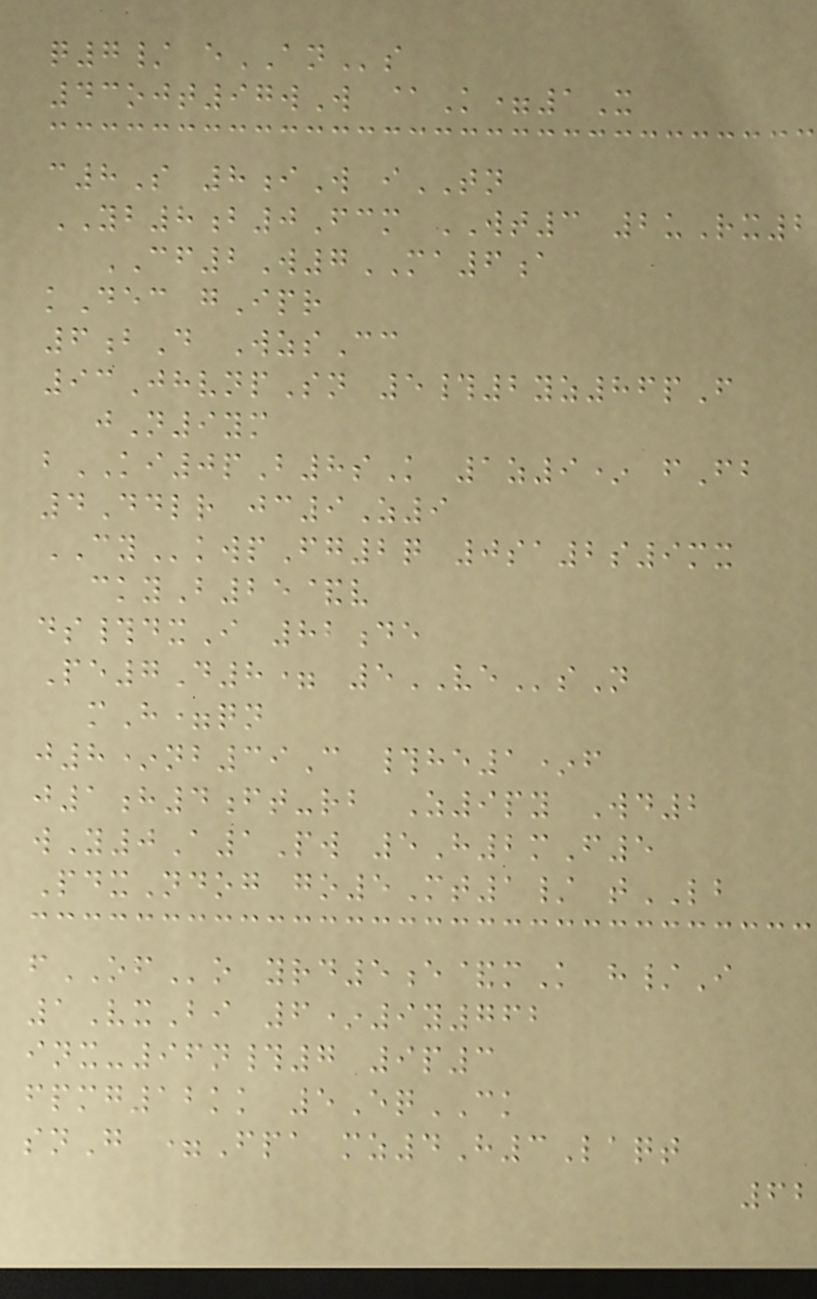q7/ eANs
43ojt97wW @K=1X
c8S 8iW iTN
YB8b0Fcm WT3 2uRx2
CF2W7MA6a
kDec gIpr
6bD WzsCc
93JhvnpSn 5#2yz86pF
jN9ym
bKI0pB8sK 1z9* fFb
4Ddlr jc9Z9
CYkwpFg2q 0sa2s9mx
ckyB25&v
ds#dxI 82de
Pe7D8= 5VEsN
mH=qn
j8*nb39C #he1*f
j1h4ft-rb Z9py Wd2
wY0A1Pw 5H2mF5
PdxNdog go5Mt1/ tLB
fOFo yrd5e&mK h/I
1VxBi 6*9y762
inx-96n#7 9p3
fpmg12kk 5EqCK
snG =Fpa mz4H3Laqt
62
